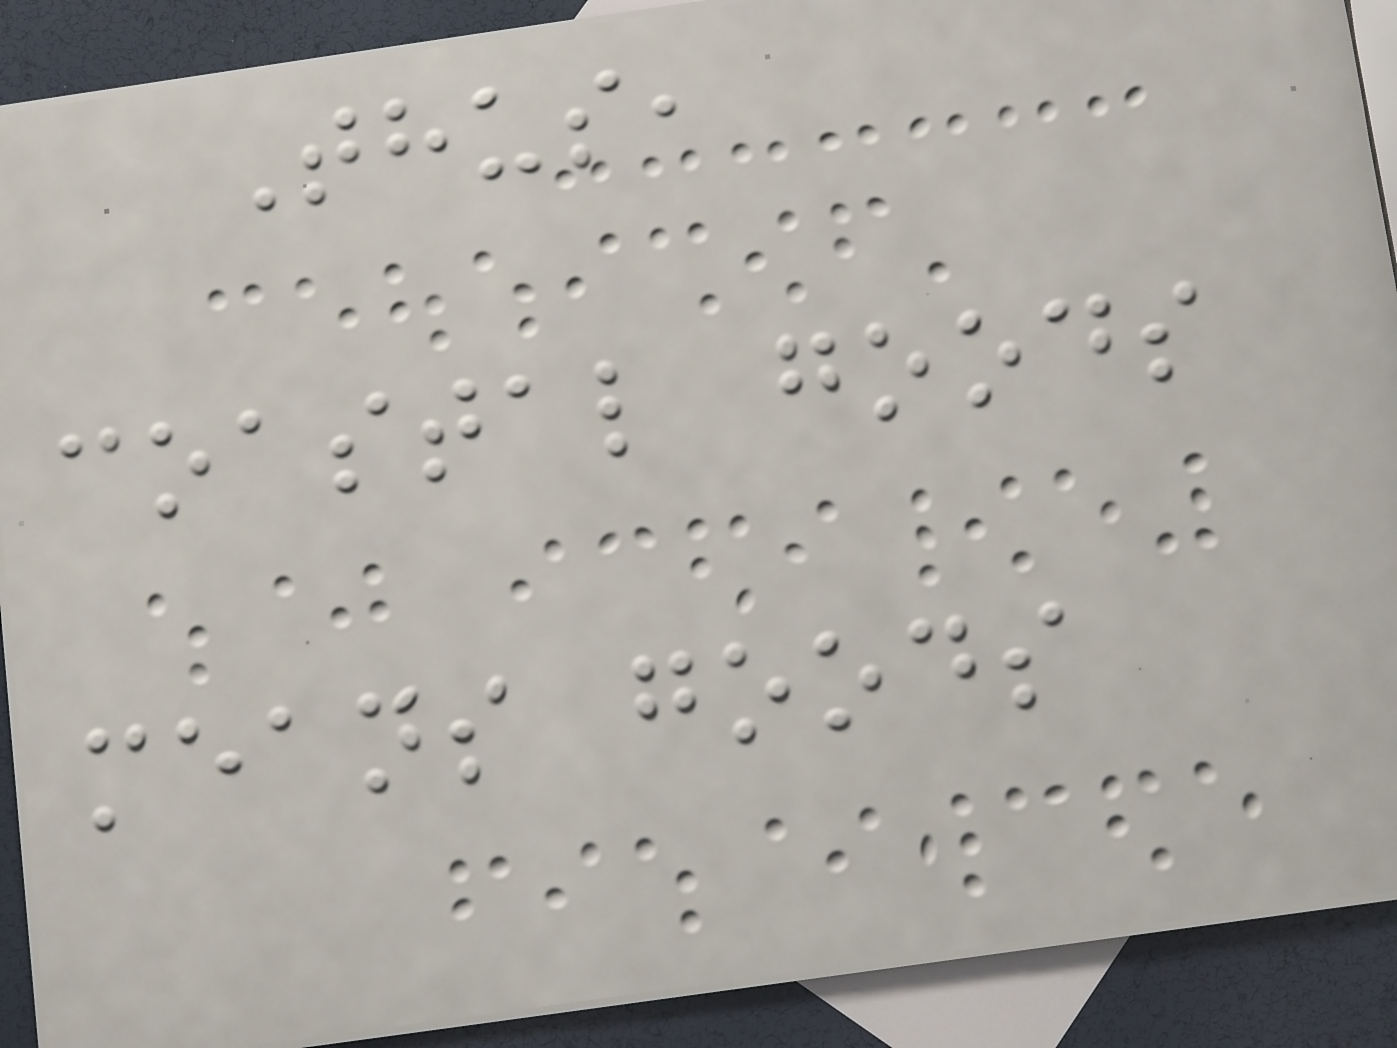Thus,
coastal goods
means goods
